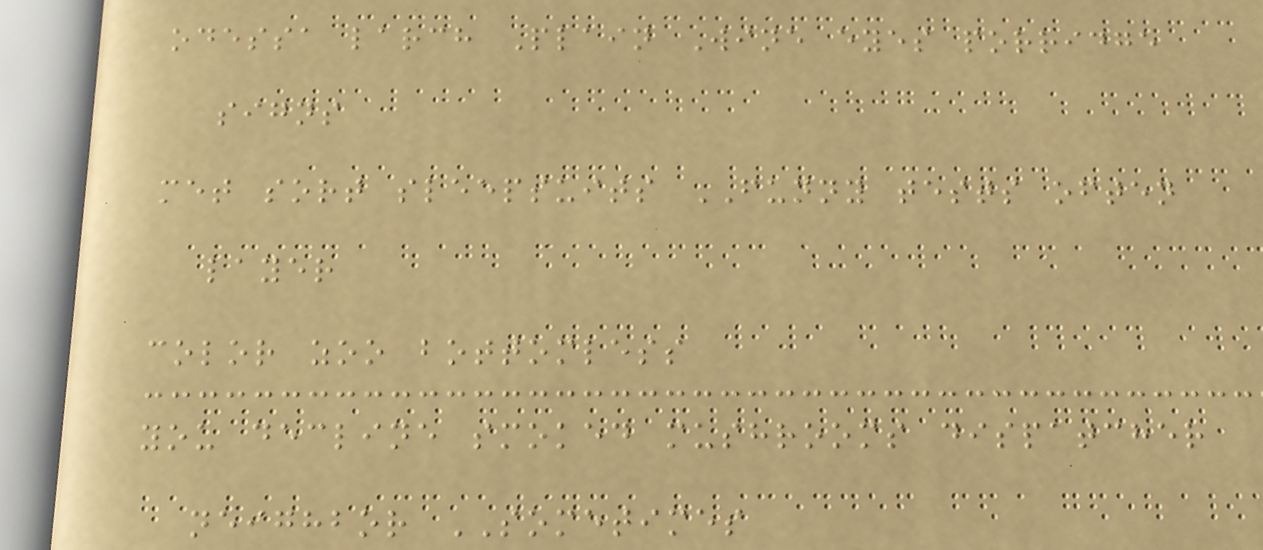odessa larch Plain Wine eyes porridge
signs
met sort sleepsuits FUNNY tests often
layer
color zoo bottomless
you decline smoked mushrooms dispatcher
neighbor SOMETIMES
